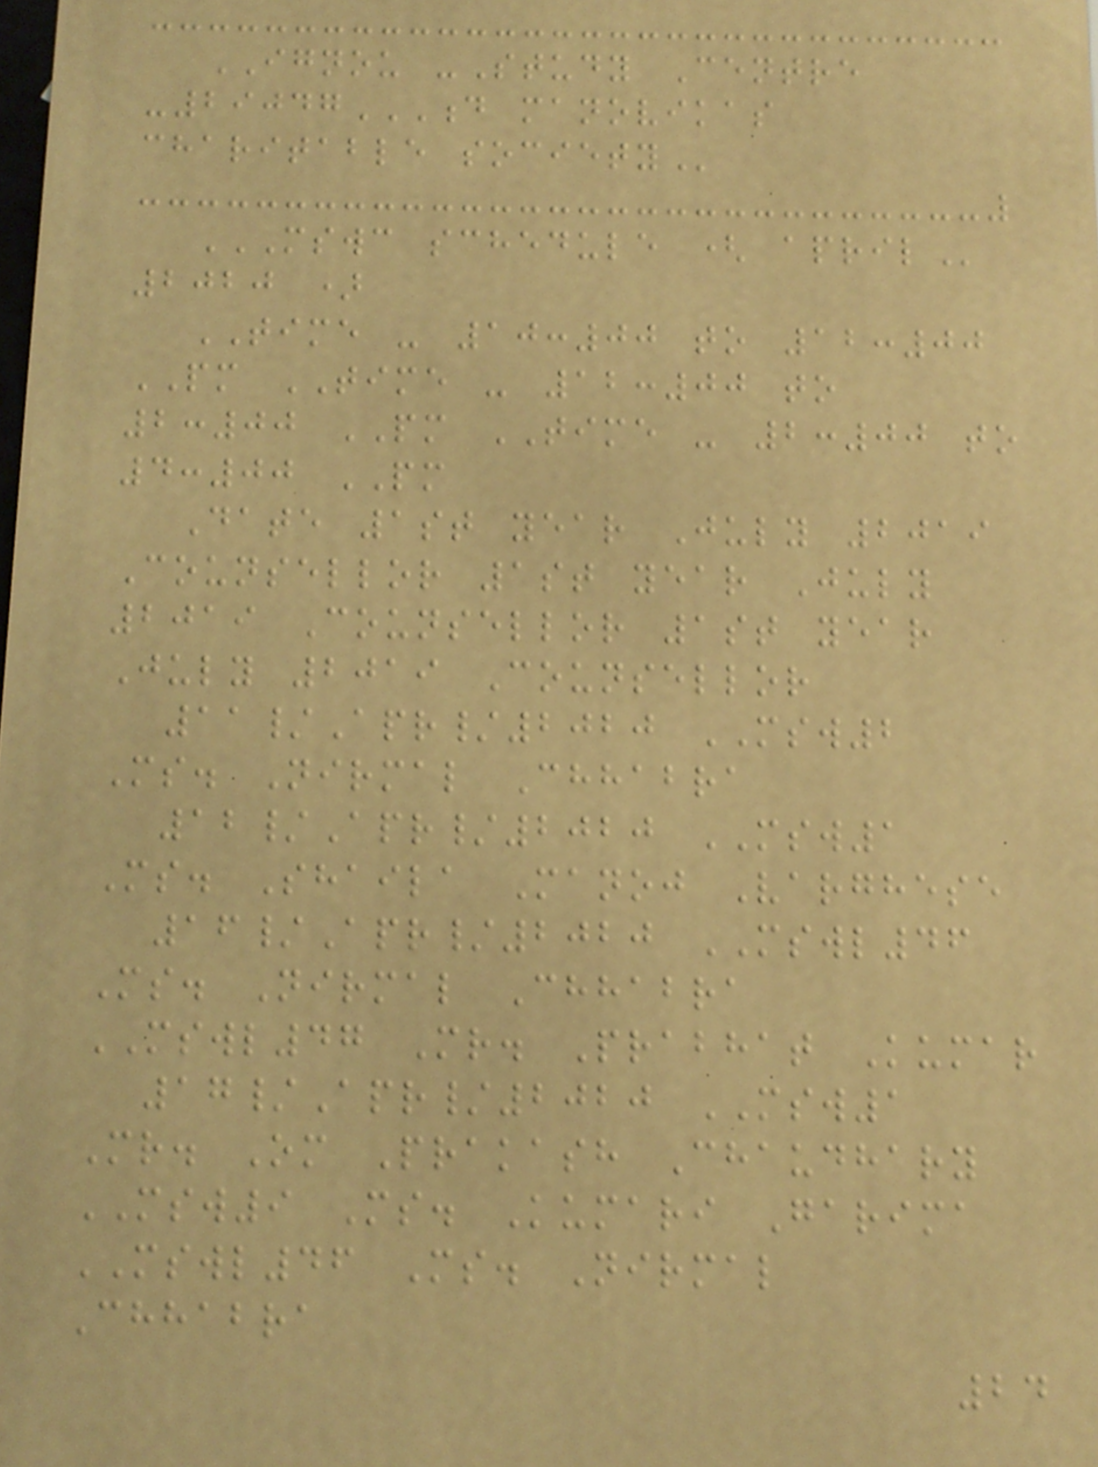IGNOU -Study Centre
-29047D MANOVIKAS
CHARITABLE SOCIETY
MSWC SCHEDULE ( APRIL
2020 )
TIME - 10:00 to 12:00
PM TIME - 12:00 to
2:00 PM TIME - 2:00 to
4:00 PM
Date 1st year July 2019
Counsellor 1st year July
2019 Counsellor 1st year
July 2019 Counsellor
11/Apr/2020 MSW2
Ms. Nirmal Chhabra
12/Apr/2020 MSW1
Ms. Shaila Manoj Varghese
16/Apr/2020 MSWL46
Ms. Nirmal Chhabra
MSWL47 Mr. Prabhat Kumar
17/Apr/2020 MSW1
Mr. Om Prakash Chaudhary
MSW9 Ms. Kumari Garima
MSWL46 Ms. Nirmal
Chhabra
24
